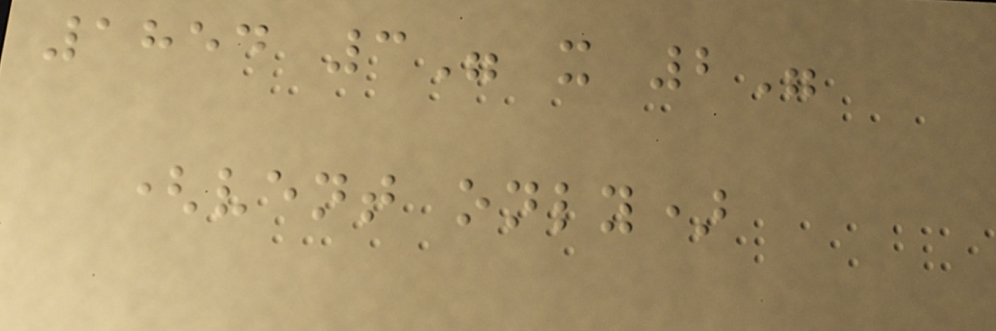1854 3" x 2"
(vent only)
